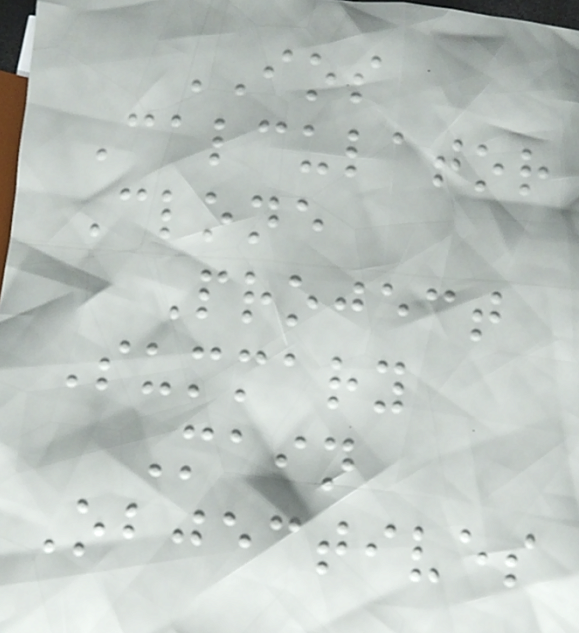IOS
Calculator
Clone
Project
Summary
Main
Objectives
